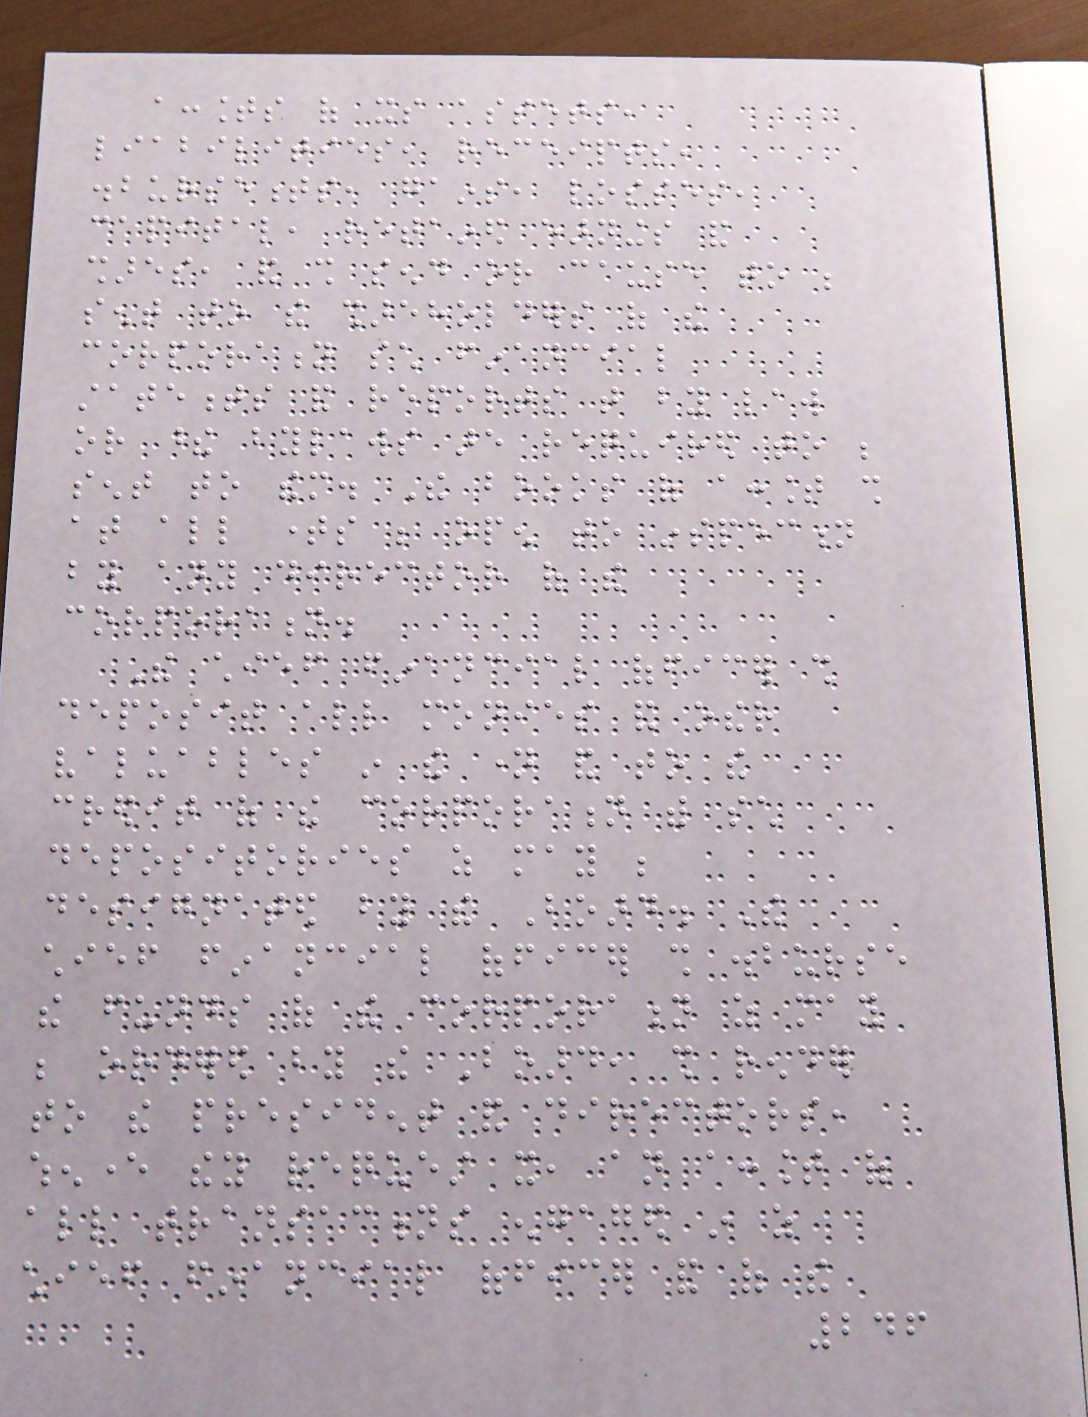accounts of its assets,
liabilities, receipts,
disbursements, gains, losses,
capital, retained earnings and
shares, and shall send or cause to be
sent to the shareholders of the
corporation such financial
statements and reports that by law
or these bylaws are required to be
sent to them. The books of account shall
at all times be open to inspection
by any director of the
corporation.
The chief financial officer shall
deposit all monies and other
valuables in the name and to the
credit of the corporation with such
depositories as may be
designated by the Board. The
chief financial officer shall disburse
the funds of the corporation as may
be ordered by the Board, shall render
to the president and directors,
whenever they request it, an account of
all transactions engaged in as
chief financial officer and of the
246
